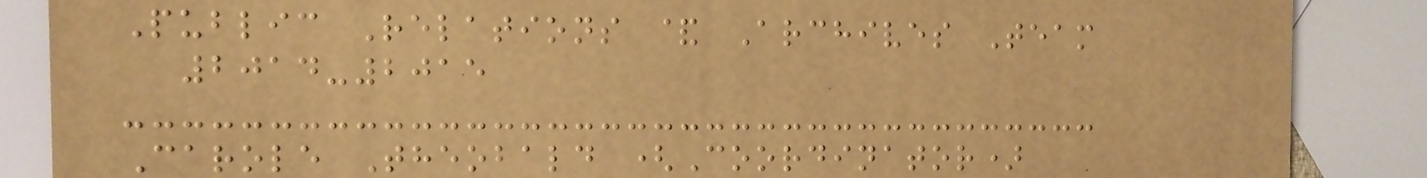Public Relations & Archives Team
2014-2015
Carole Theobald (Coordinator)
